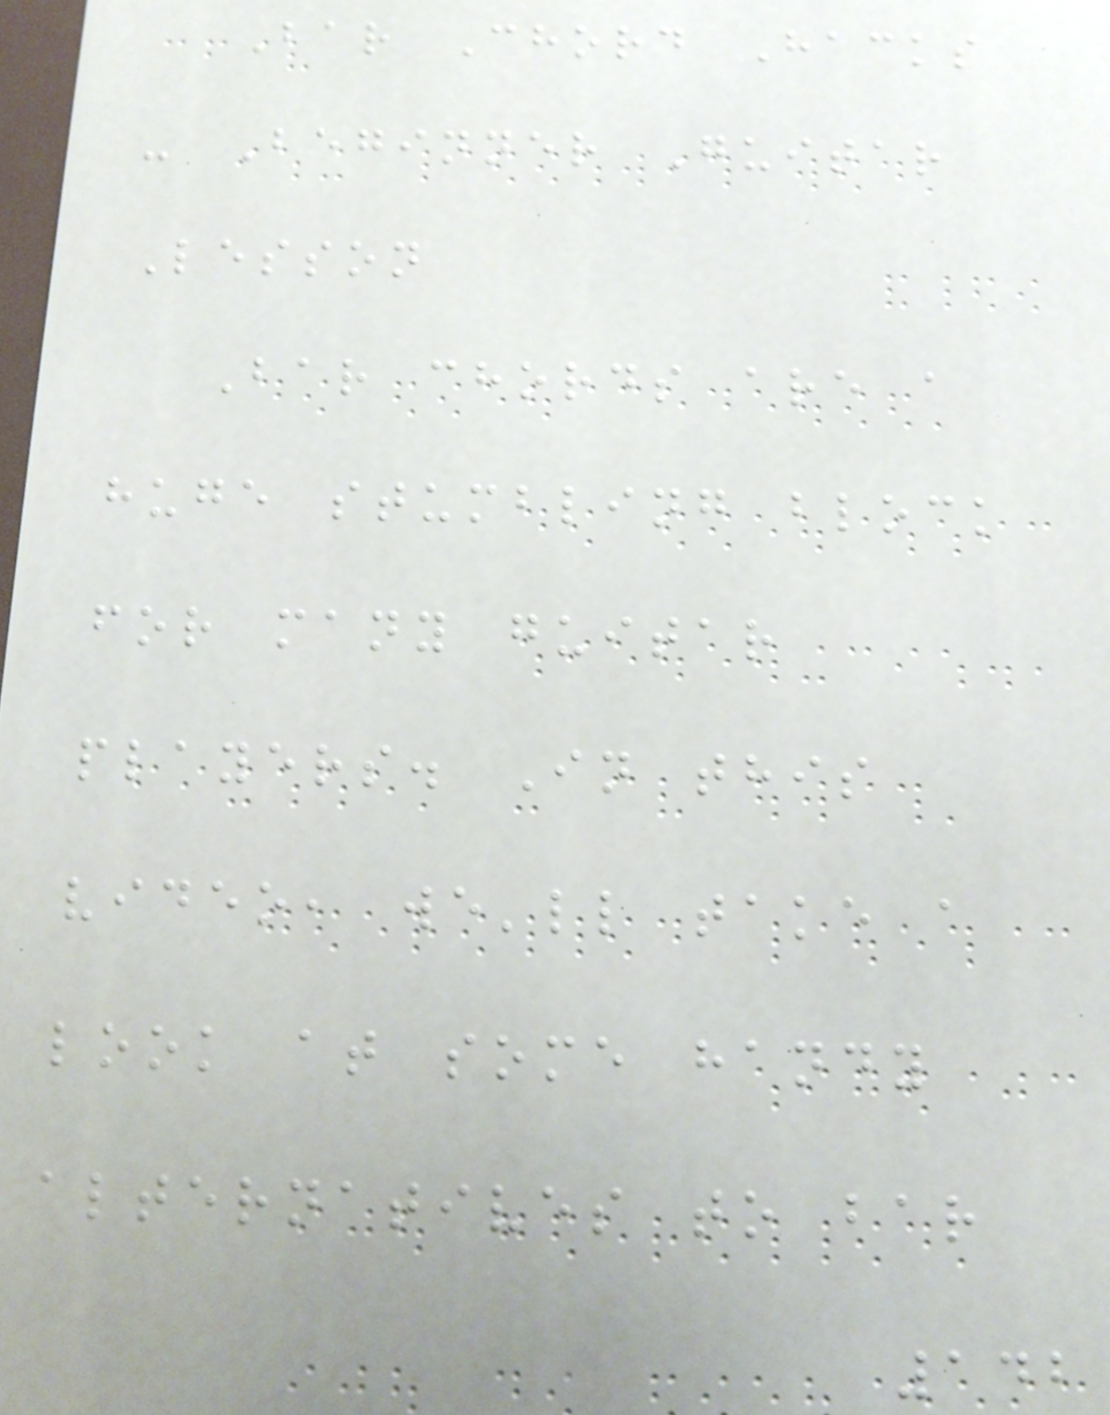Bar Chord Hacks
- Beginner Guitar
Lesson
Bar chords are a
huge stumbling block
for many guitar
players. In this
video, we'll take a
look at some handy
alternatives to bar
142
